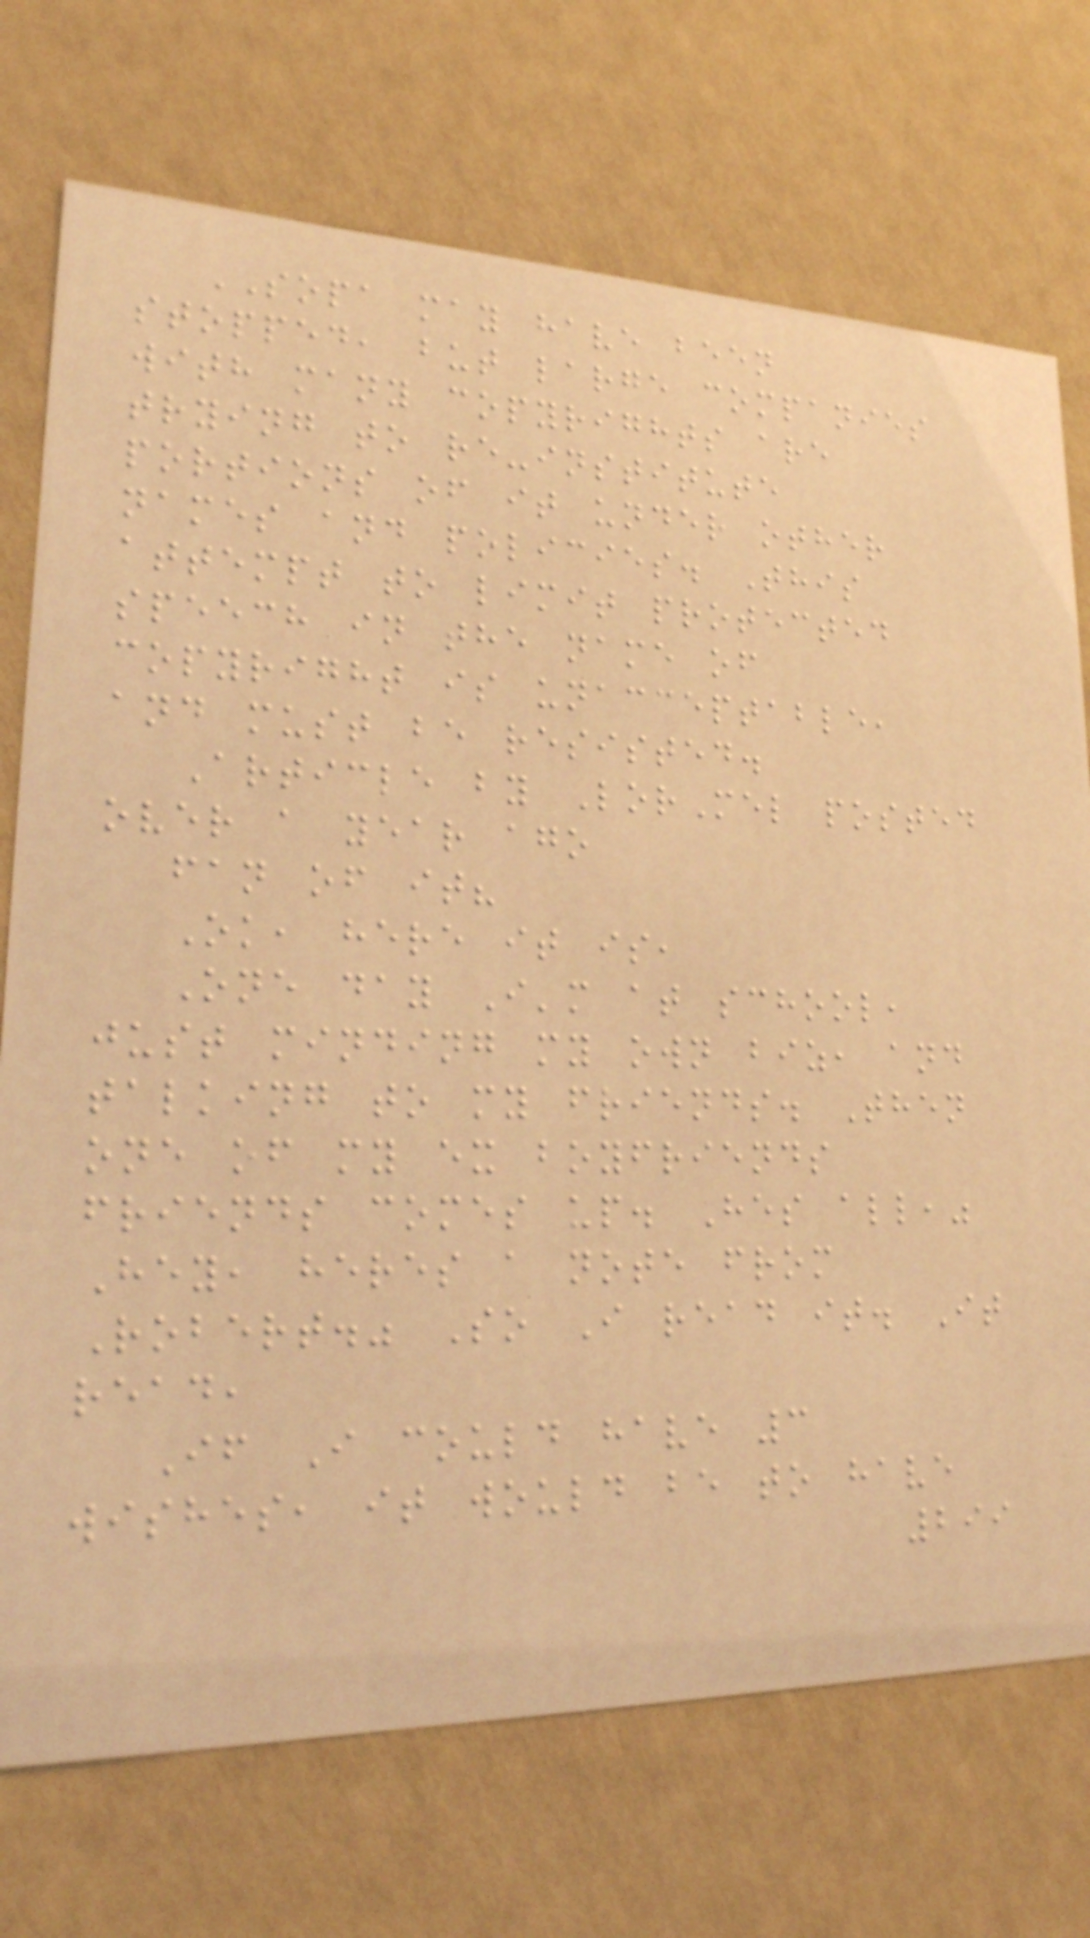SOPA may have been
stopped, but large companies
with many copyrights are
trying to re-institute
portions of it under other
names and policies. This
attempt to limit protected
speech in the name of
copyright is unacceptable,
and must be resisted.
Article by LorMel posted
over a year ago
fan of it?
Ok, here it is,
One day I'm at school,
just minding my own biz, and
talking to my friends. Then
one of my ex boyfriends
friends comes up. Hes all,"
Hey, heres a note from
Robert." So I read it. It
read,
If I could have 3
wishes, it would be to have
299
